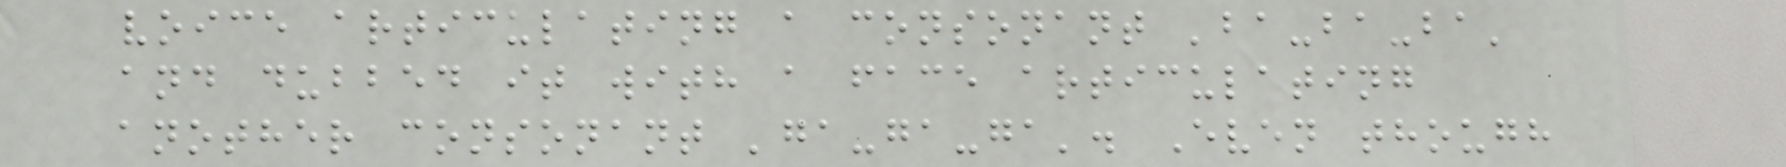voice articulating a consonant 'ba-ba-ba'
and dubbed it with a face articulating
another consonant 'ga-ga-ga'. Even though
